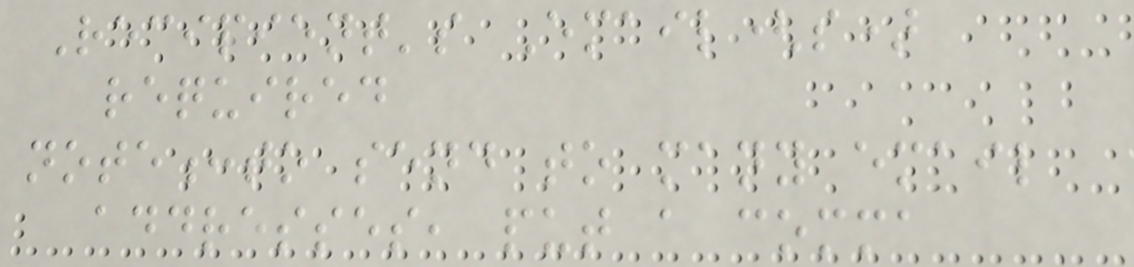Recipient's Email(s)
required
note:to send to many email
addresses, put a comma
